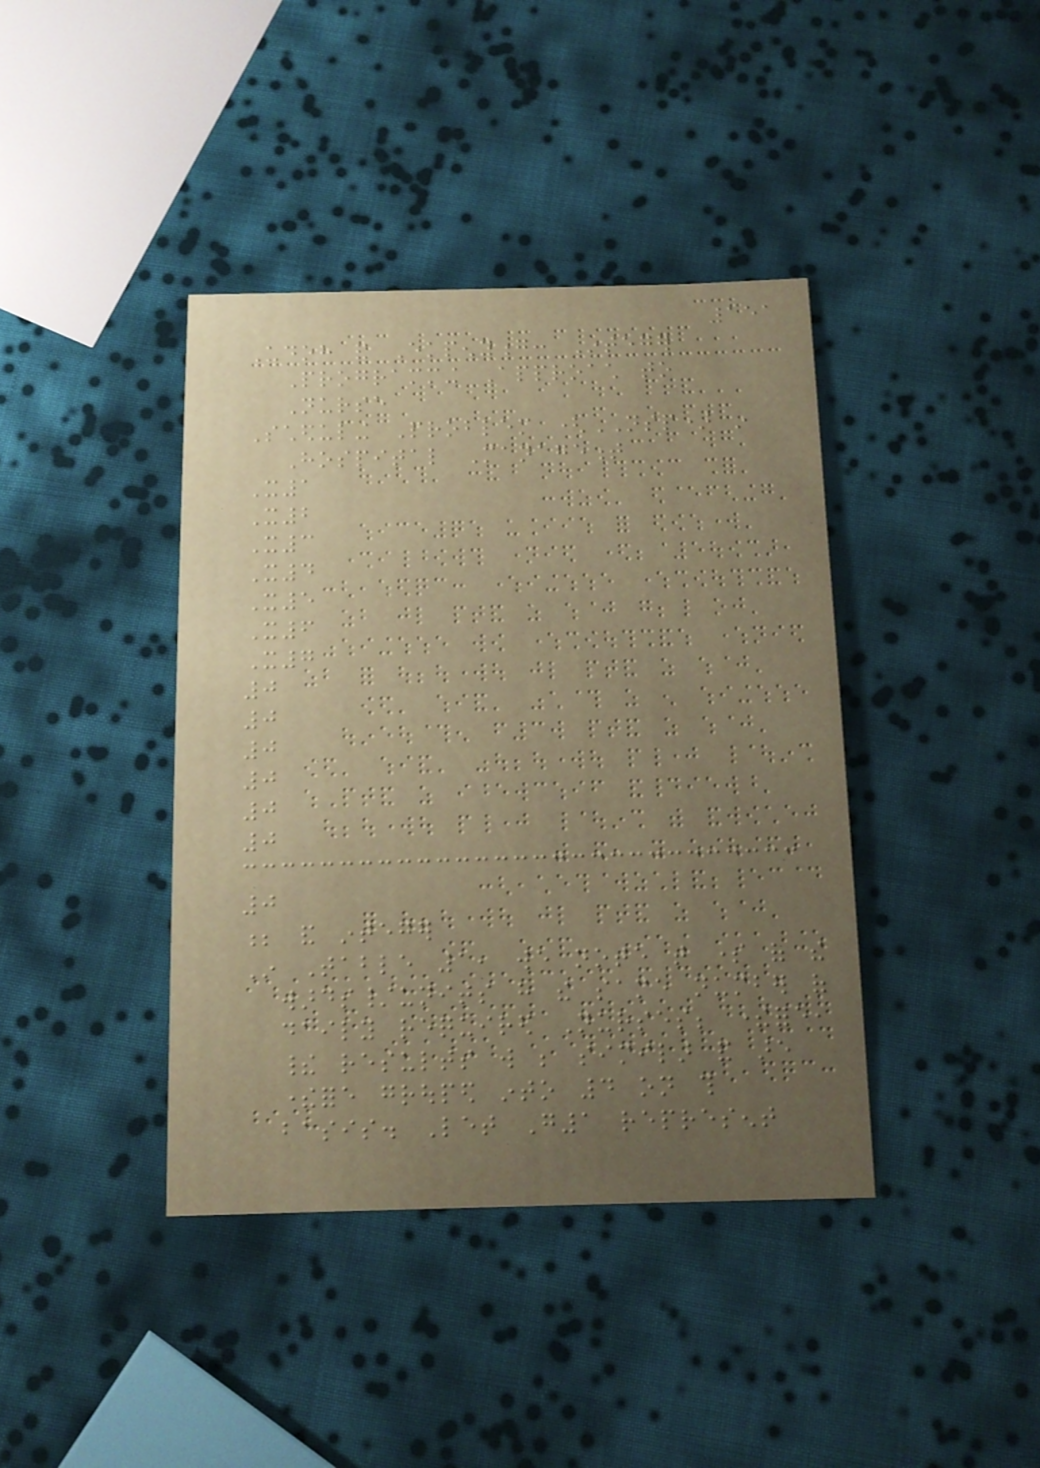151
Udoh and Ekpenyong: Integer
Programming Approach to
Nurse
Scheduling Problem (NSP) in
Hospital Management
X1
X2
X3
X4
X5
X6
X7
0
0
0
0
0
0
0
; and integer
In Table 1, we note that some of the
wards/units have the same number of
daily required Nurses; therefore,
their results will be similar and are
therefore grouped into 4 on this
basis. Let G1 represent
